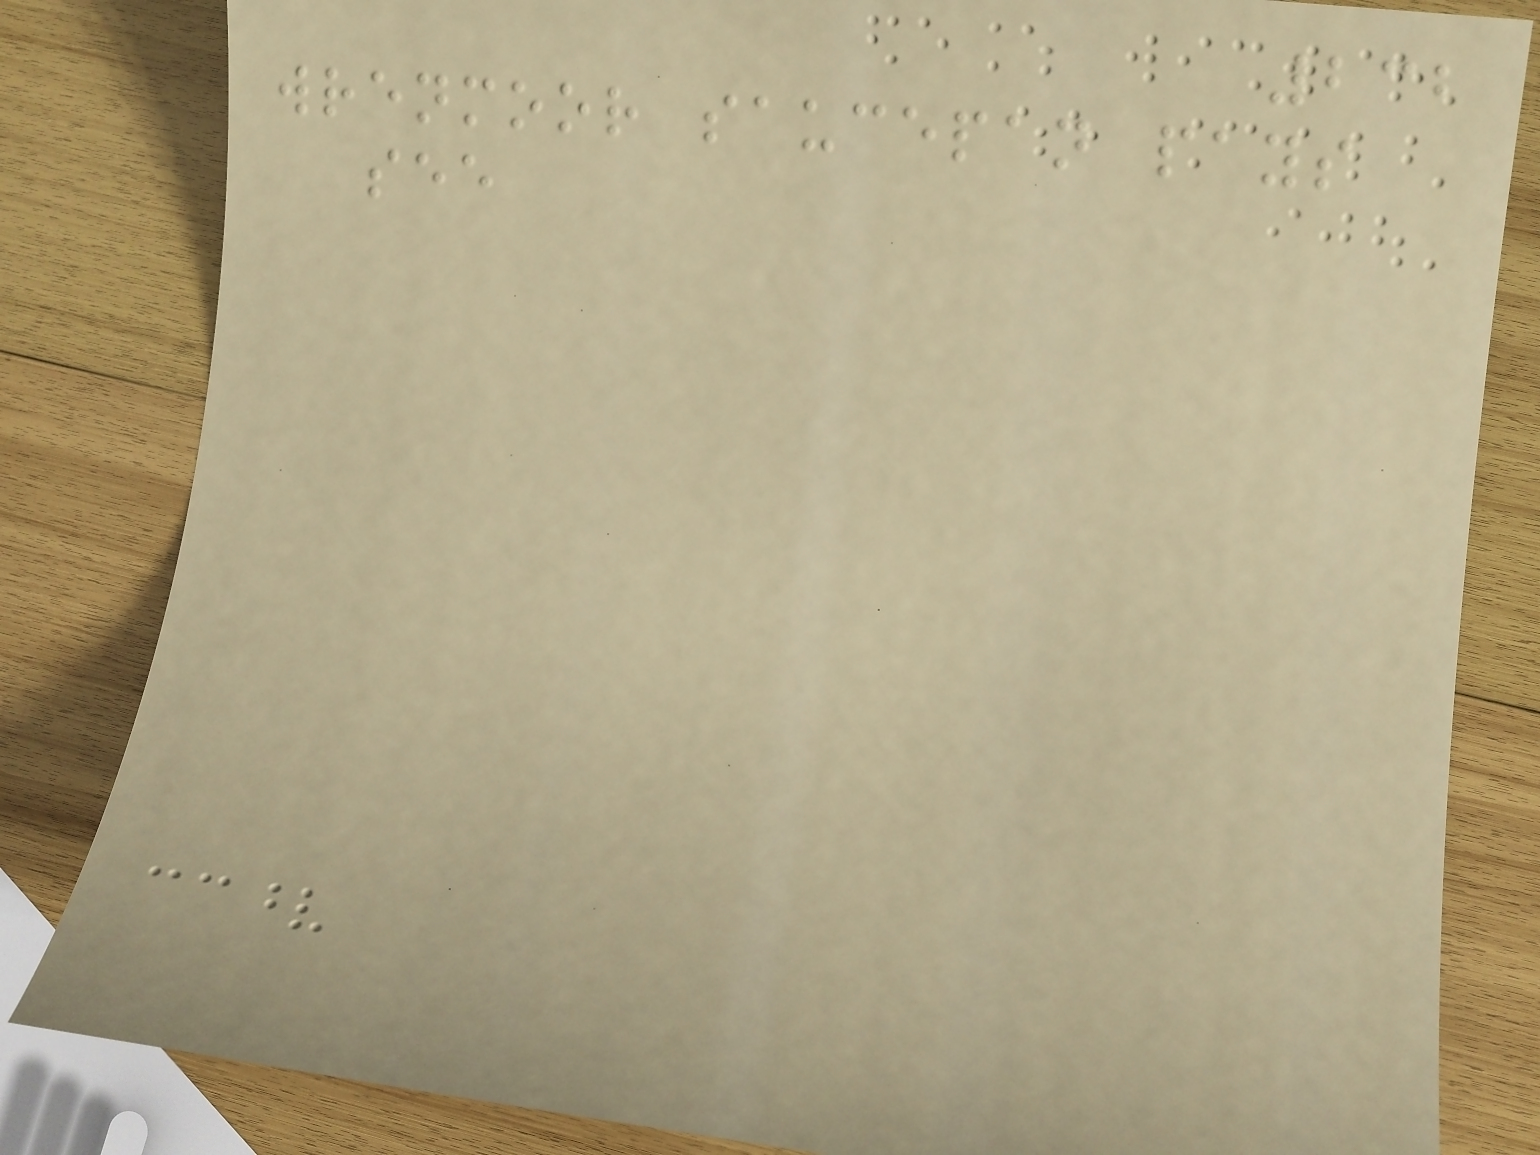232
wrenmoor saucepan pays
see
